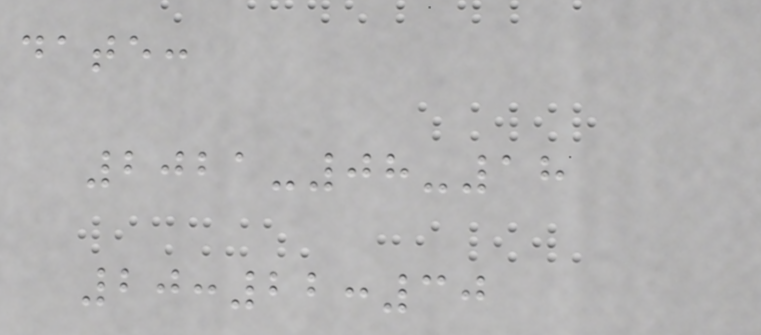date:
2021-08-18
20:22:30
